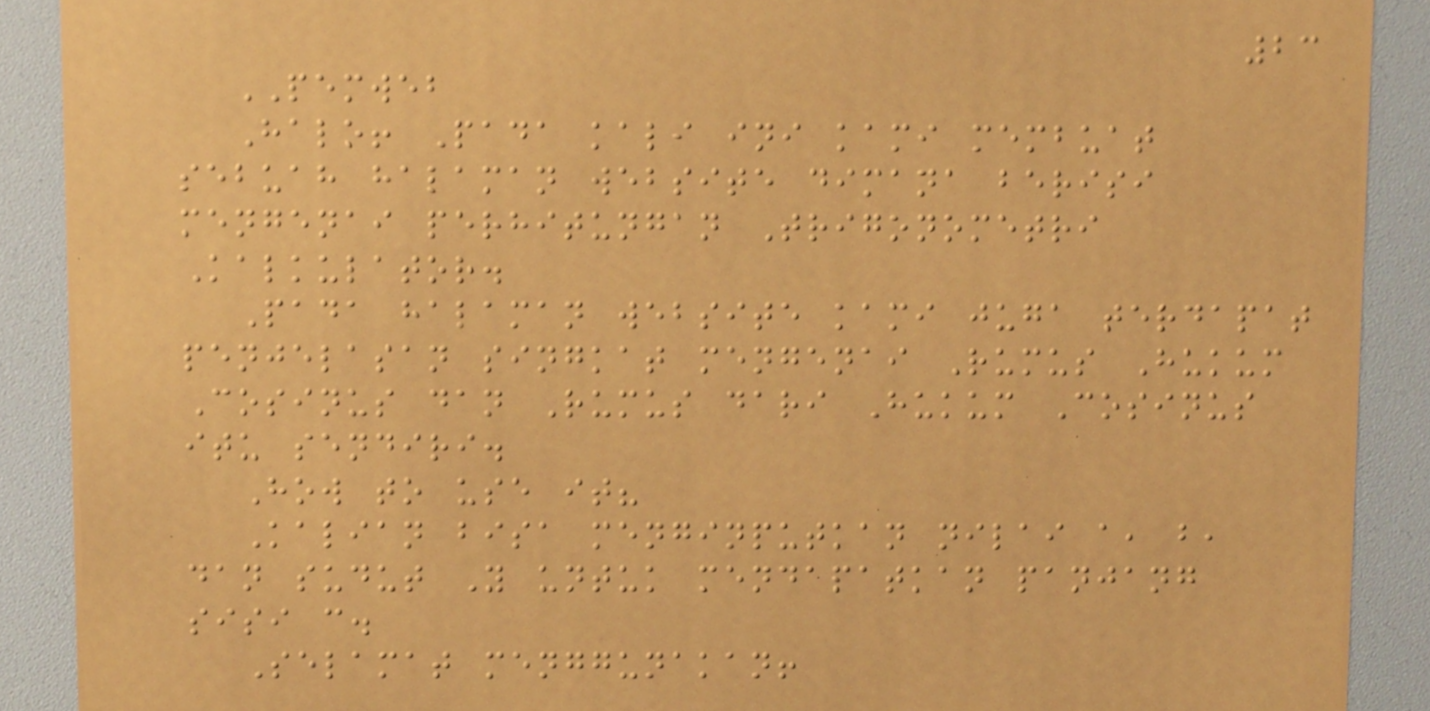23
PEMWEB
Halo! Pada kali ini kami membuat
sebuah halaman website dimana berisi
mengenai perhitungan Trigonometri
Kalkulator.
Pada halaman website kami juga terdapat
penjelasan singkat mengenai Rumus Hukum
Cosinus dan Rumus dari Hukum Cosinus
itu sendiri.
How to use it?
Kalian bisa menginputkan nilai a, b,
dan sudut Y untuk mendapatkan panjang
sisi c.
Selamat menggunakan!
